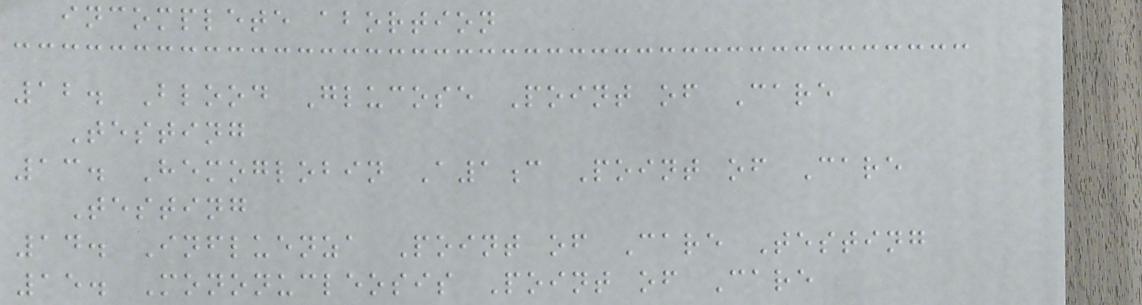incomplete abortion
12. Blood Glucose Point of Care
Testing
13. Hemoglobin A1c Point of Care
Testing
14. Influenza Point of Care Testing
15. Mononucleosis Point of Care
